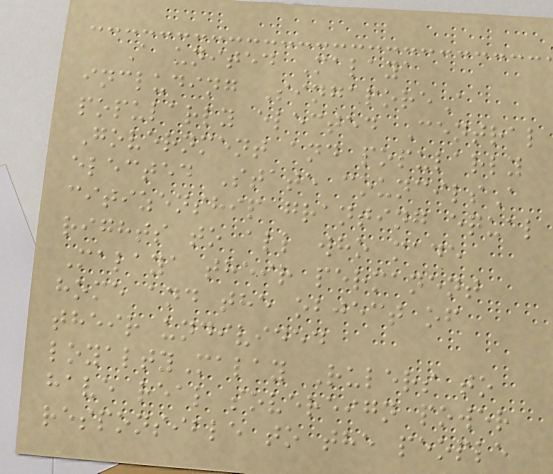A united Malaya
including SingaporeA
popularly elected Central
Government and popularly
elected State councilsA
citizenship granting equal
rights to all who made
Malaya their permanent
home and the object of
their undivided
loyaltyMalay Rulers to
have real sovereign power
responsible to the people
